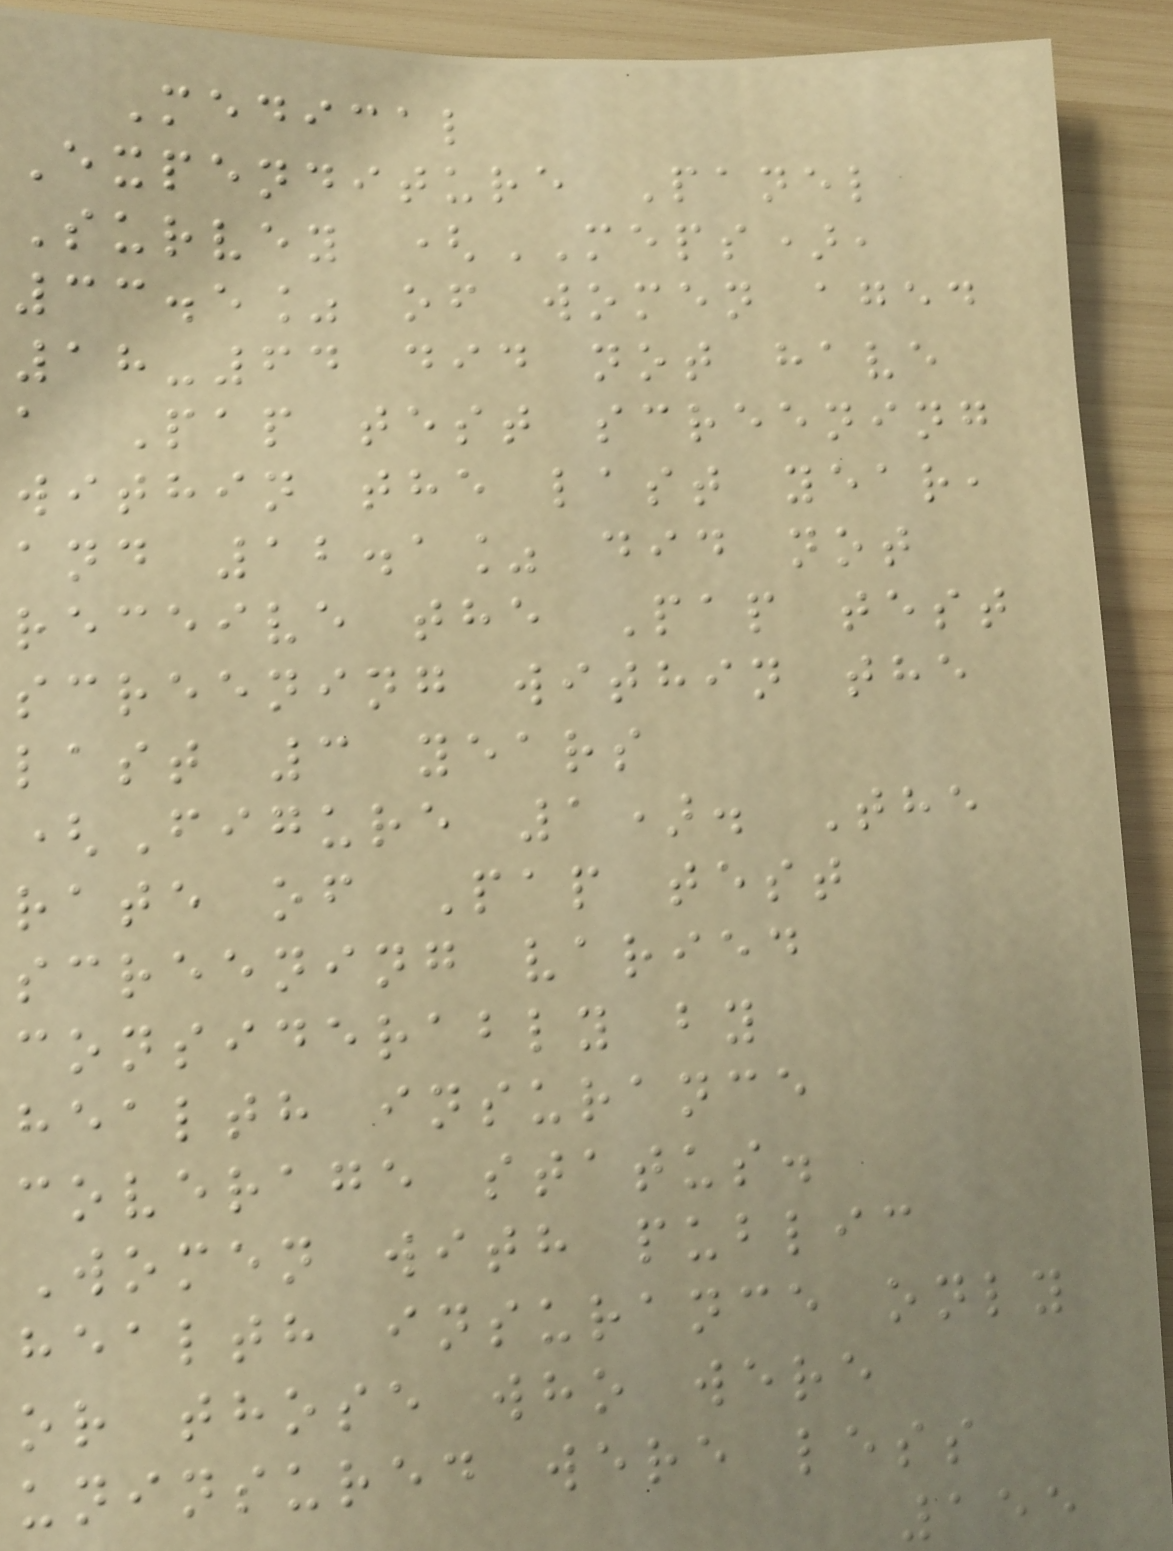Medical
Expenditure Panel
Survey (MEPS),
33.5% of women aged
18-64 did not have
a Pap test screening
within the last year,
and 12.1% did not
receive the Pap test
screening within the
last 3 years
(Figure 1). The
rate of Pap test
screening varied
considerably by
health insurance
coverage status.
Women with public
health insurance only
or those who were
uninsured were less
155
